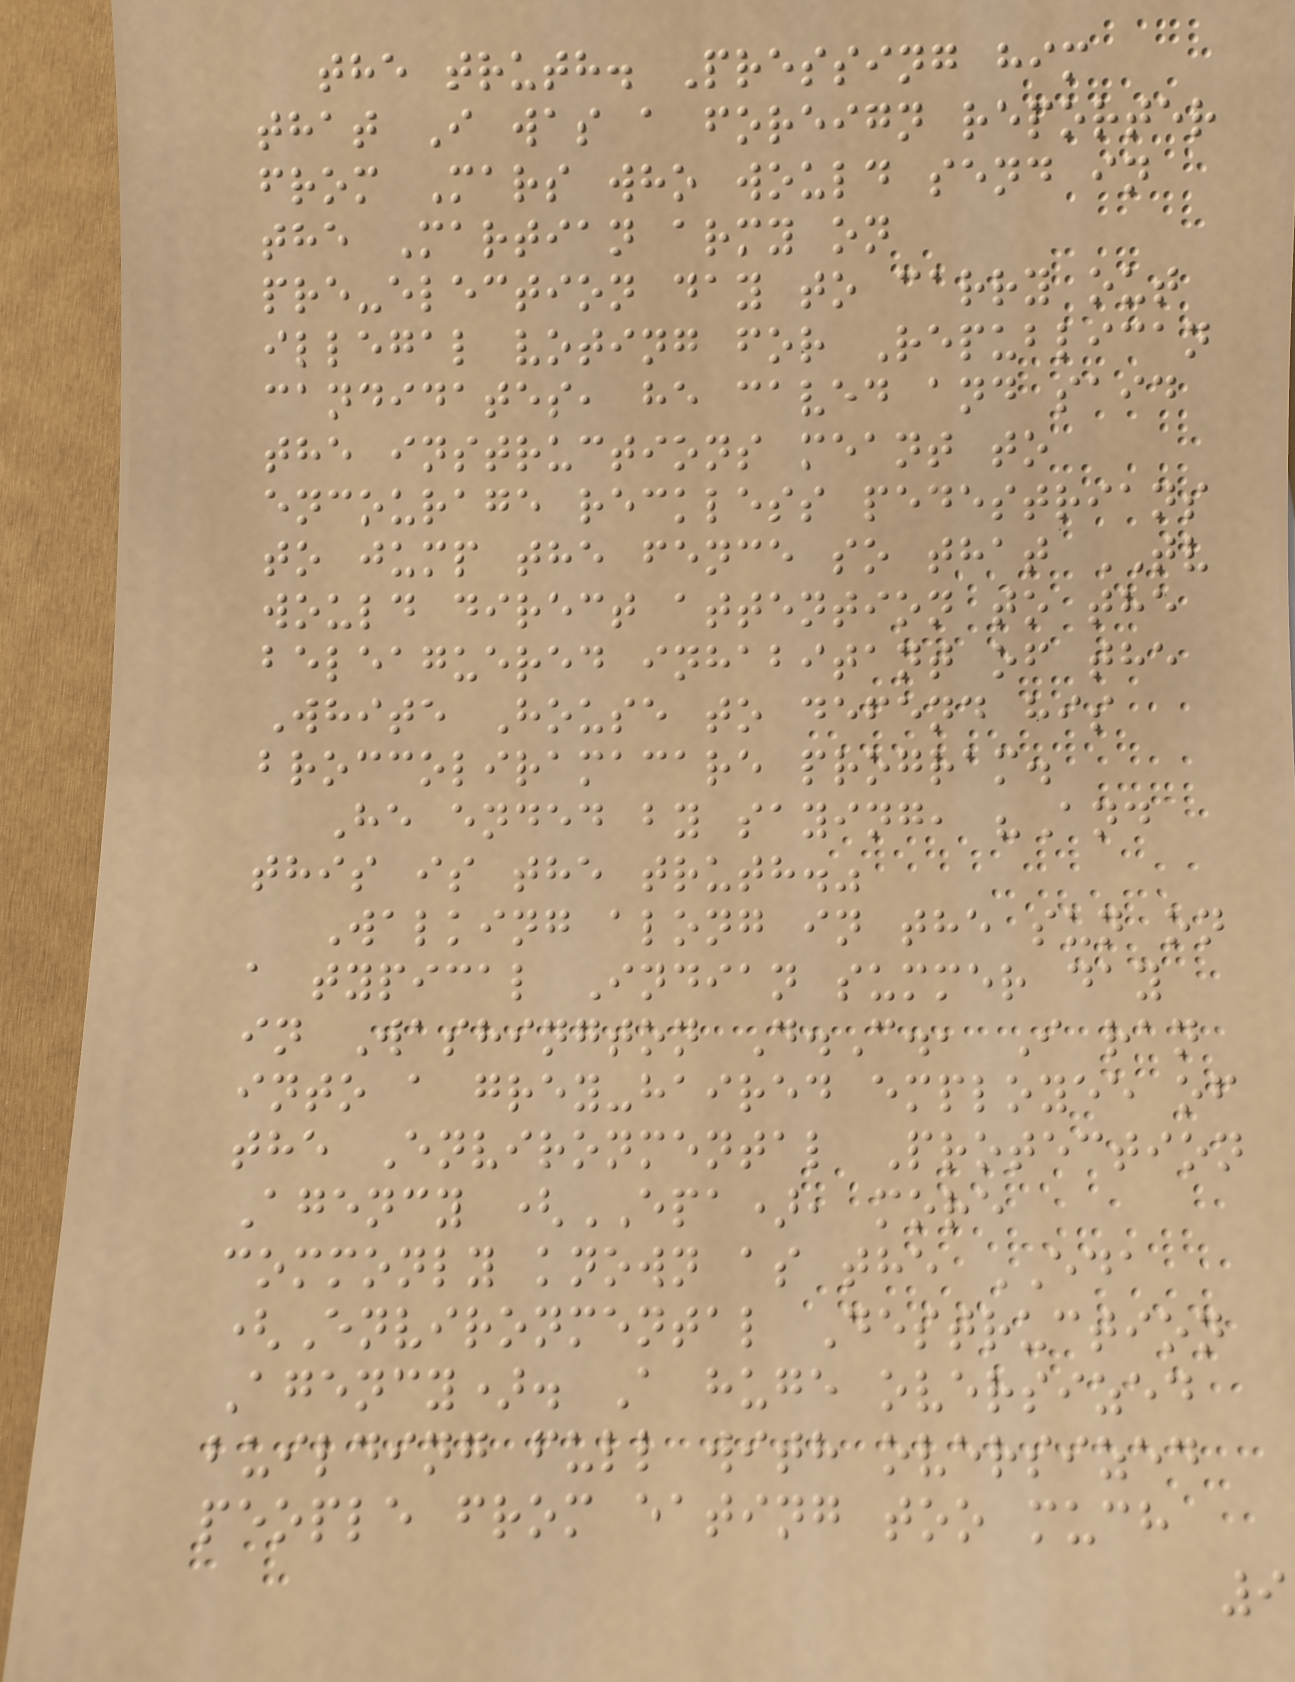the truth. Pressing him
that I was a foreign reporter
from Mars who would send in
the Martian army on
pre-election day to carry out
illegal voting for Republican
candidates, he caved and said
the instructions meant to
encourage reckless pedestrians
to jump the fence so that TV
would direct attention to the
beleaguered inhabitant of the
White House to defend his
broccoliramacare program.
He ended by saying, "And
this is the truth."
Walking along in the sun on
a typical Indian summer day
in Washington D.C., I ran
into a grey-haired employee of
the Environmental Protection
Agency (EPA), more
commonly known as the EDA
(Environmental Destruction
Agency). A huge oversized
building full with oversized
people from eating too much
9
